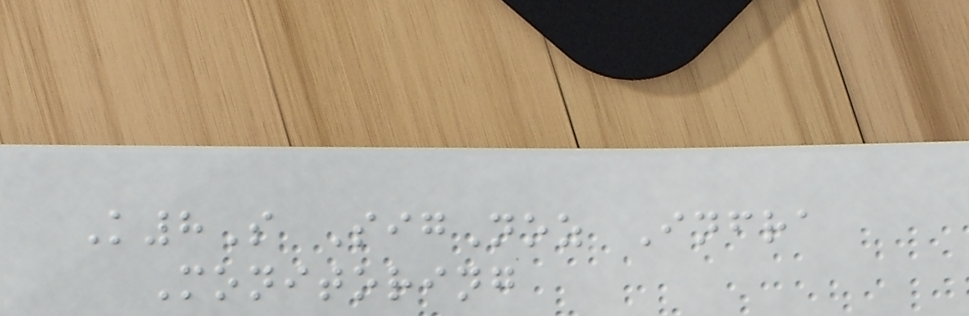K8S SigNoz Infra
Monitoring
